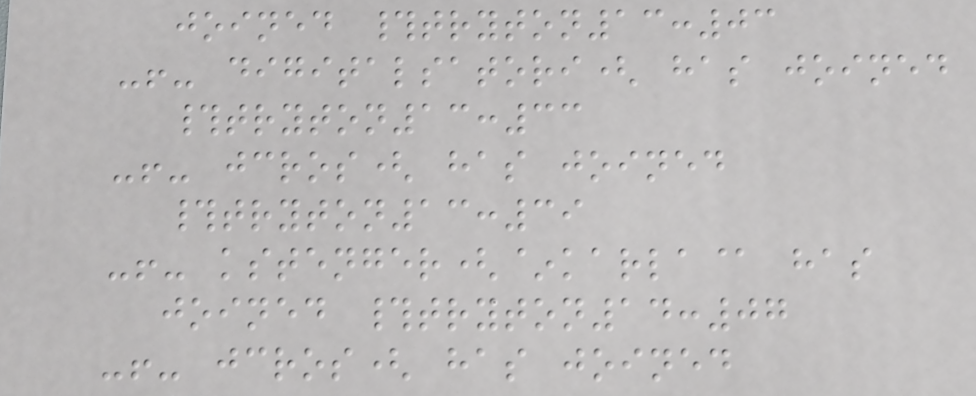joined #tryton13:03
-!- digitalsatori( has joined
#tryton13:33
-!- jcros( has joined
#tryton13:39
-!- kstenger(~karla@ has
joined #tryton14:07
-!- jcros( has joined
